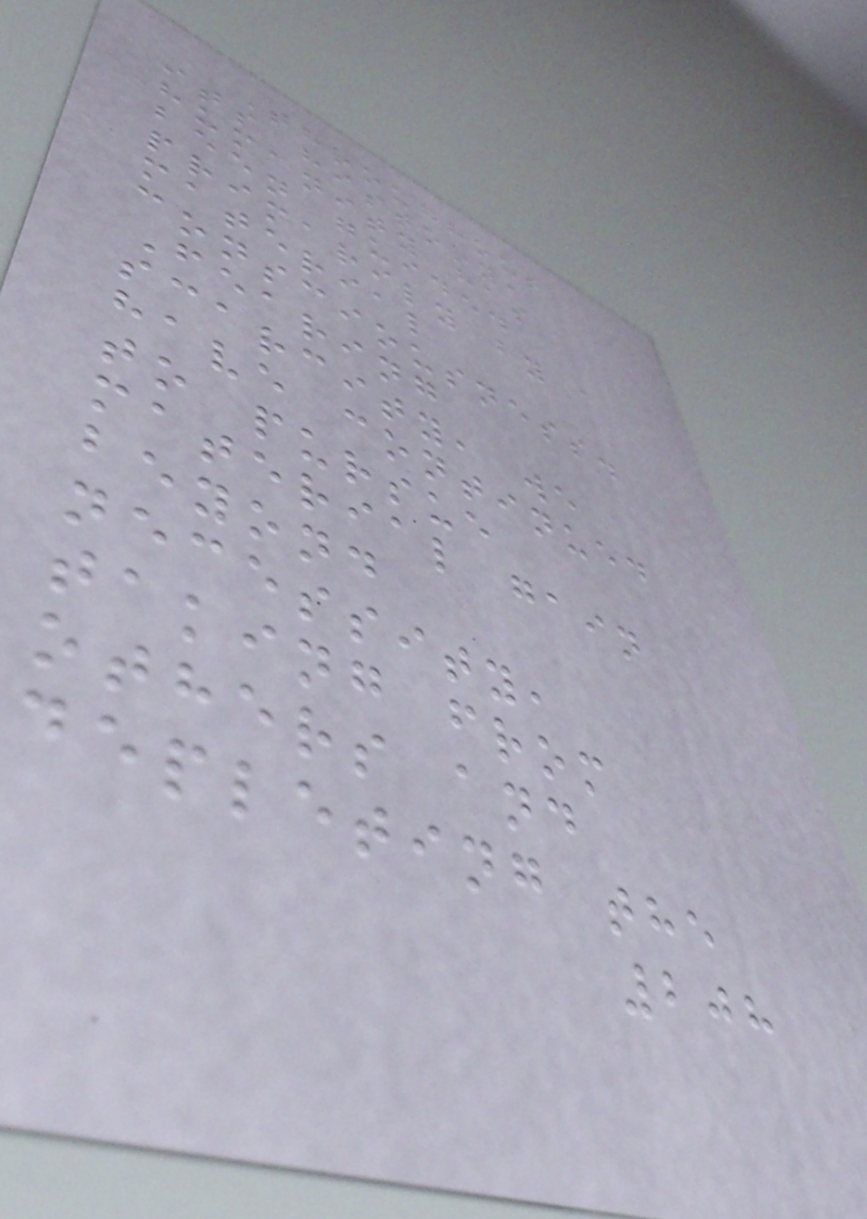Throughout
its history,
humanity has
been guided
primarily by a
material
consciousness.
Fearing
scarcity, we
have continued
to pursue
material gain
beyond
necessity,
taking from
others and
depleting the
208
